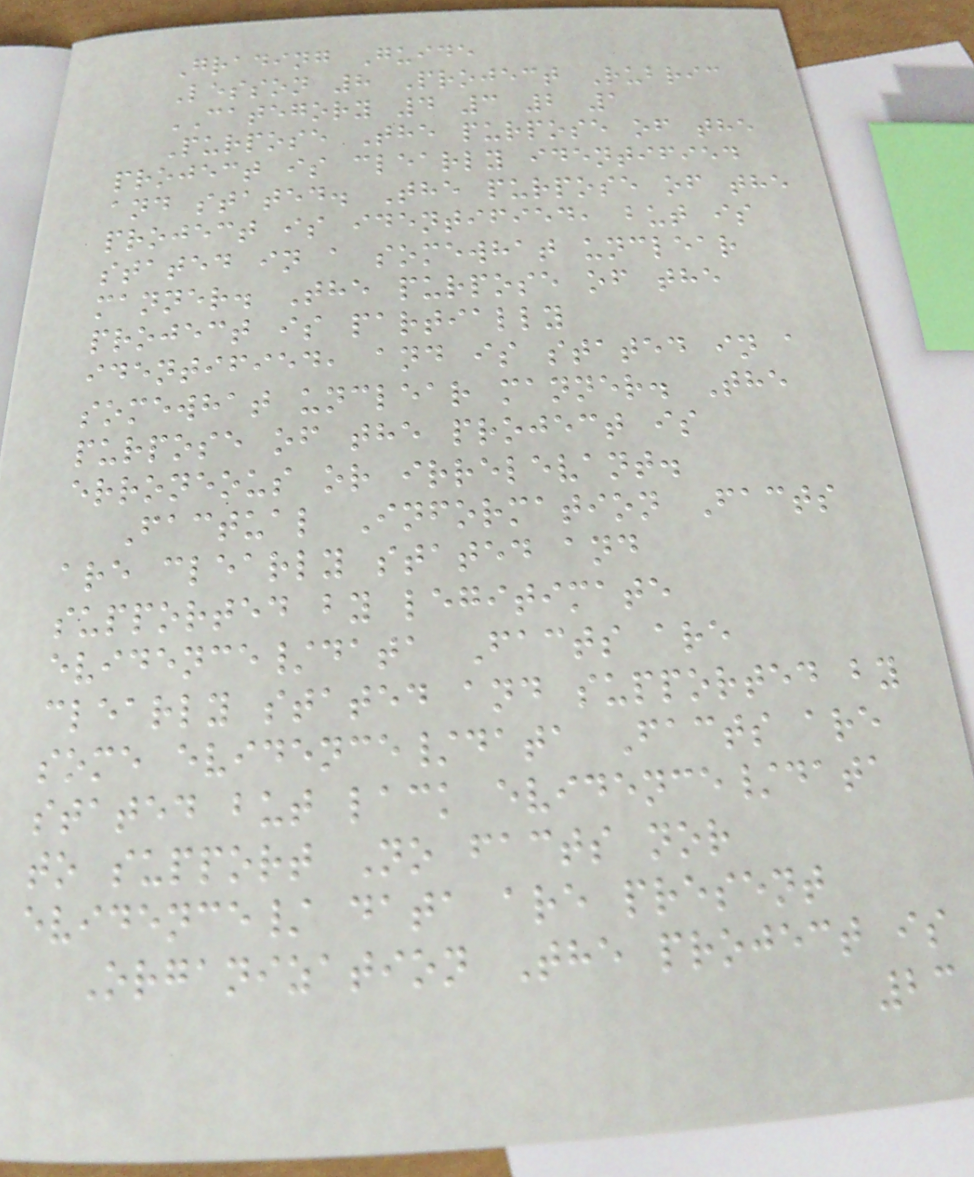Grading Guide
Lesson 8 Project Rubric
CATEGORY 4 3 2 1
Purpose The purpose of the
project is clearly identified
and stated. The purpose of the
project is identified, but is
stated in a somewhat unclear
manner. The purpose of the
project is partially
identified, and is stated in a
somewhat unclear manner. The
purpose of the project is
erroneous or irrelevant.
Factual Information Facts
are clearly stated and
supported by legitimate
evidence/data Facts are
clearly stated and supported by
some evidence/data Facts are
stated but lack evidence/data
to support No facts nor
evidence/ data are present
Organization The project is
23
